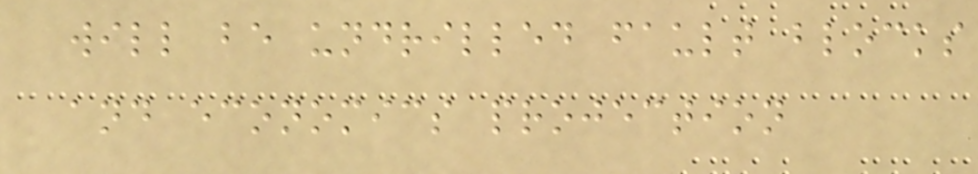will be undrilled fault blocks
and economics projection
